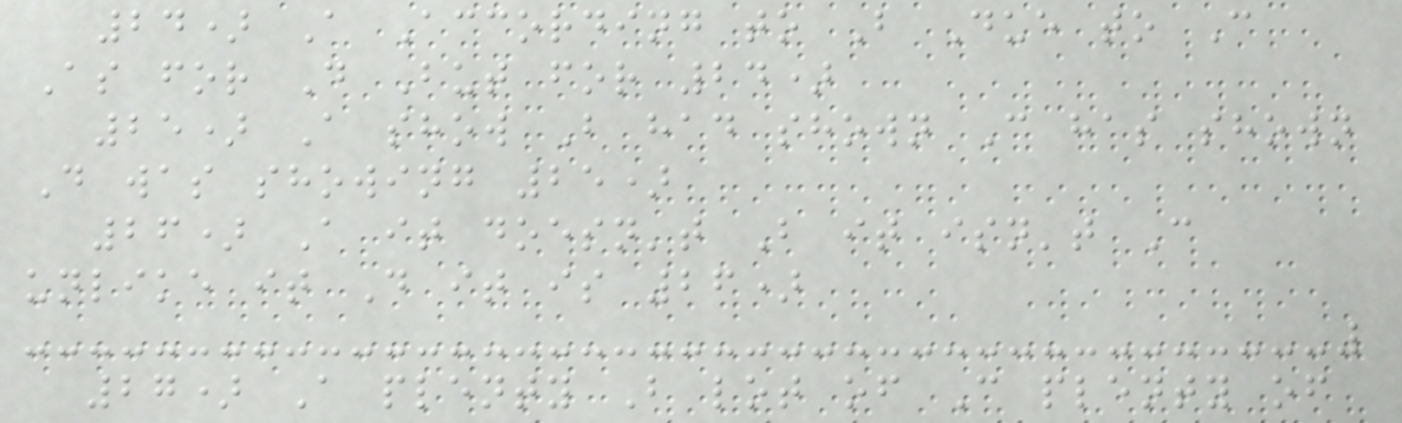24) A According to B Due to C
As for D But for 24)
25) A show B had shown C has shown
D was showing 25)
26) A it doesn't B it isn't C
unlike it D it is 26)
27) A plenty B lot of C plenty of
